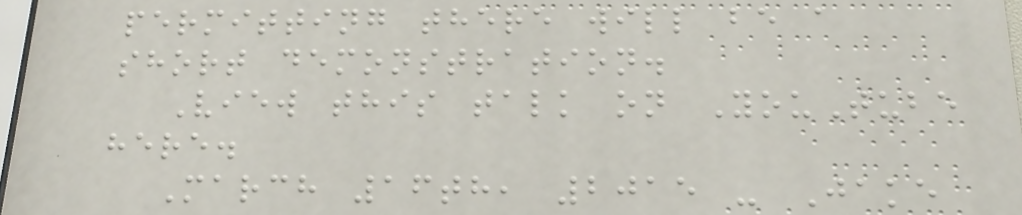permitting there will be a
short demonstration.
View this talk on YouTube
here.
March 16th, 2015 - Jake
